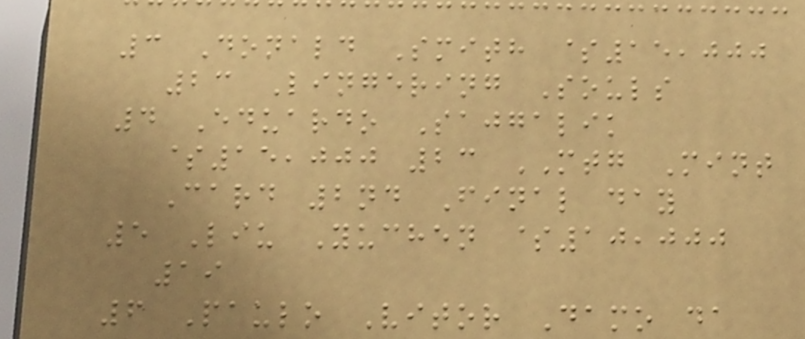3 Donald Smith $15,000
23 Lingering Souls
4 Eduardo Sajgalik
$15,000 23 MTG Mint
Card 2nd Final day
5 Liu Yuchen $10,000
19
6 Paulo Vitor Damo da
